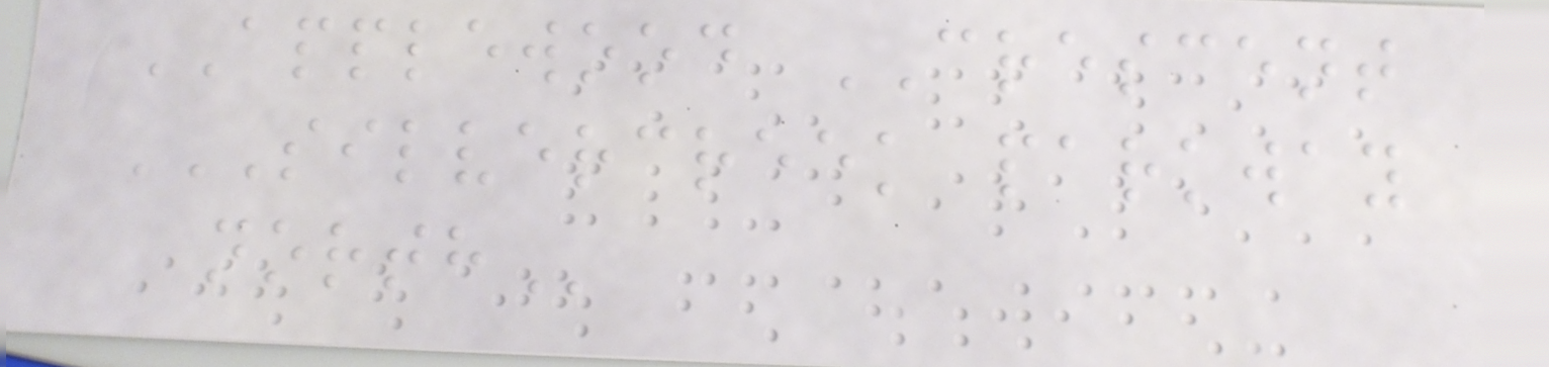APPLEWOOD CRESCENT
SILVERCREEK PARKWAY
NORTH
